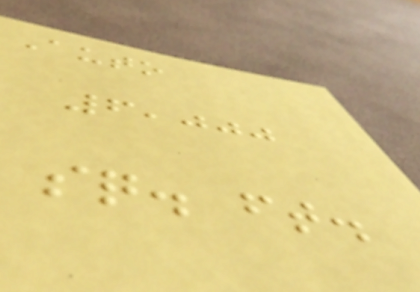Auto
6,000
sq. ft.
